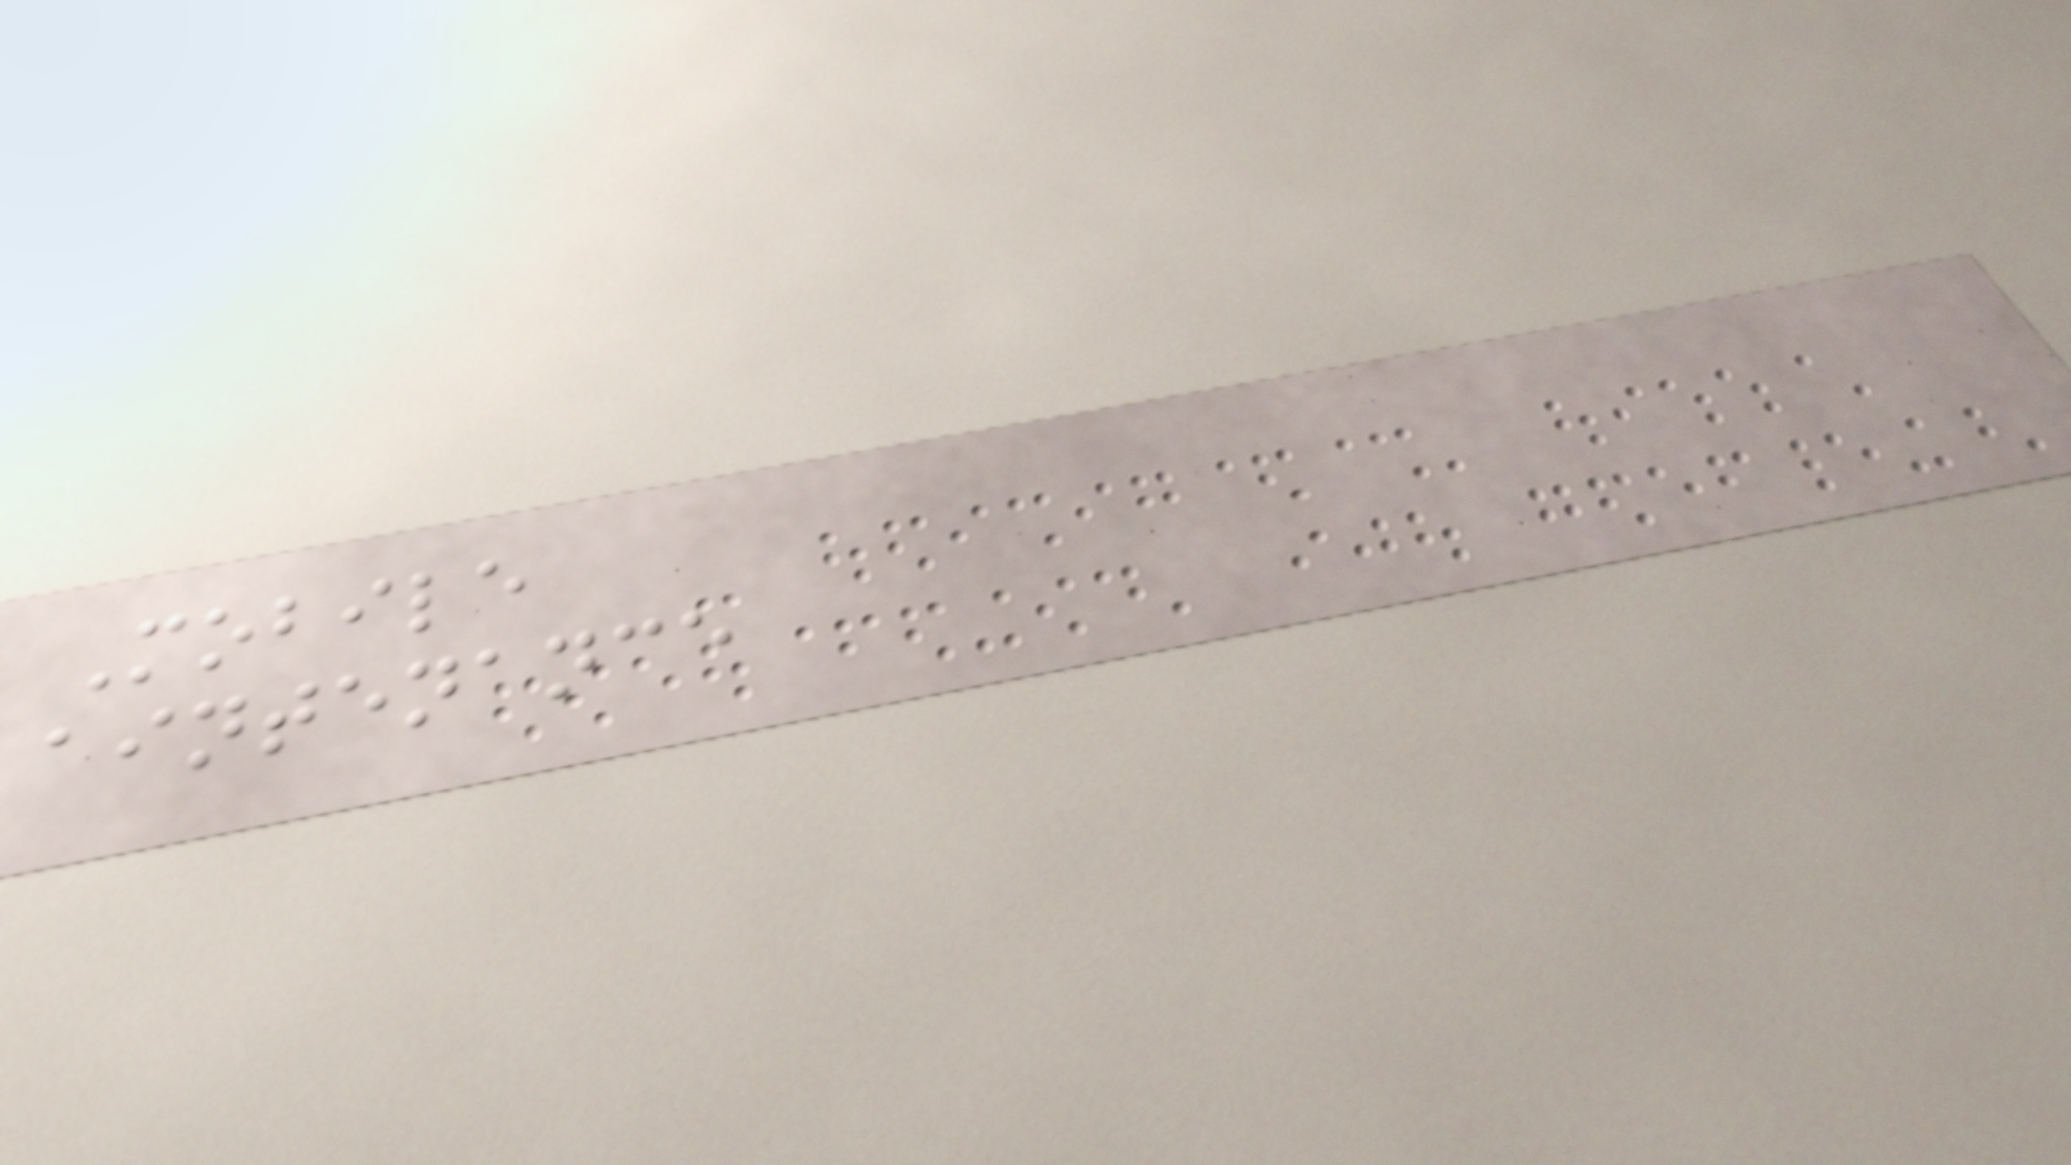Mobile
aintenance
